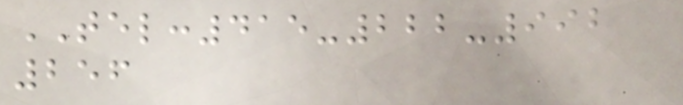TEL:415-222-992
256
